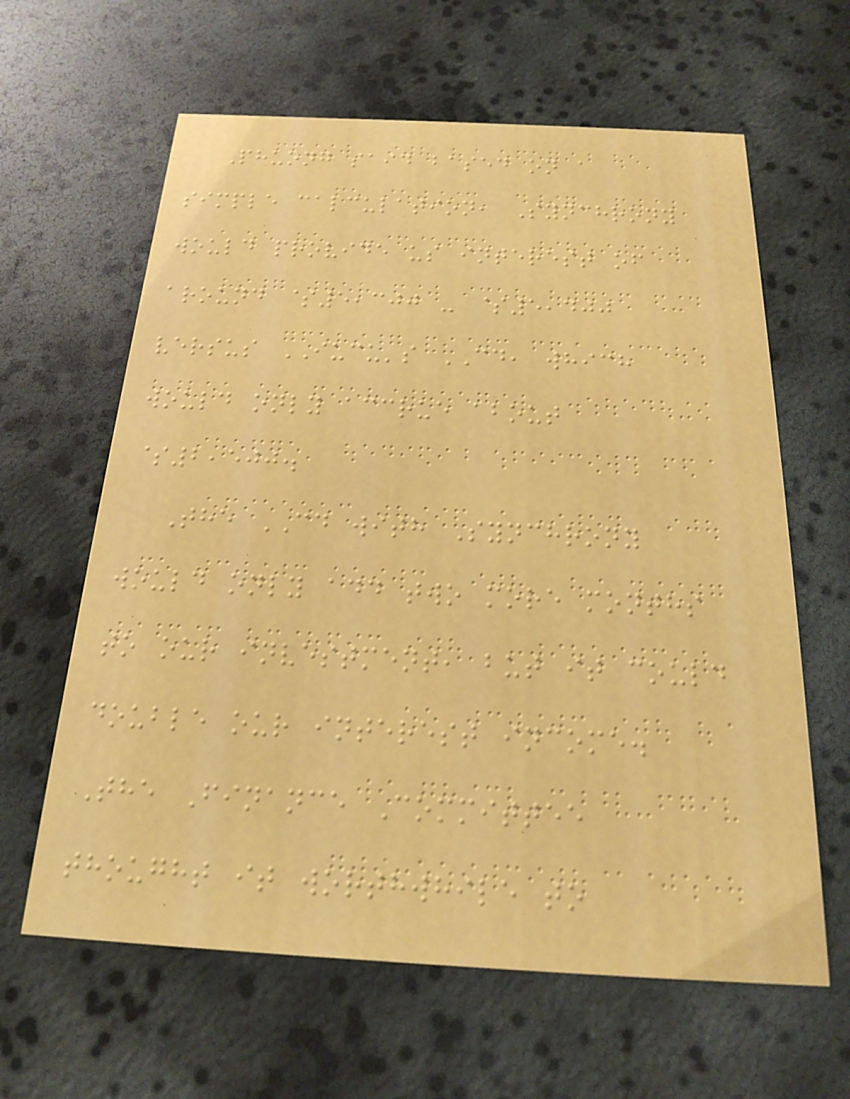Phuong said based on a
simple calculation, Synchrony
would provide us interest of
around $5,300 - $5,400
versus IUCU's CD, which
would only accrue about
$2,500.
The CD with Synchrony
would only add two more months
to our investment, but it could
double our interest income.
The Finance Committee
thought it worthwhile to
